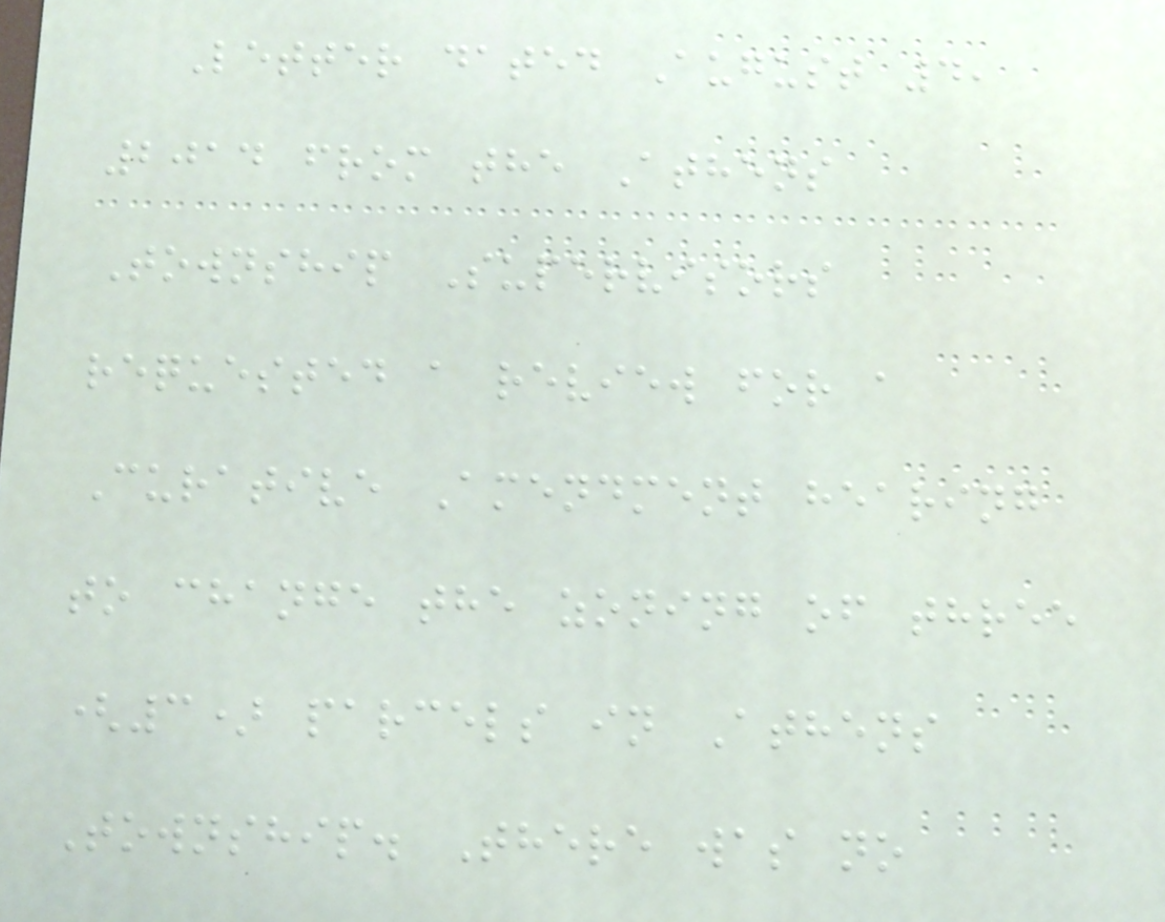Letter dated August 4,
2014 from the Athens
Township Supervisors
requested a review for a
Curative Amendment hearing
to change the zoning of three
(3) parcels in Athens
Township. There was no
